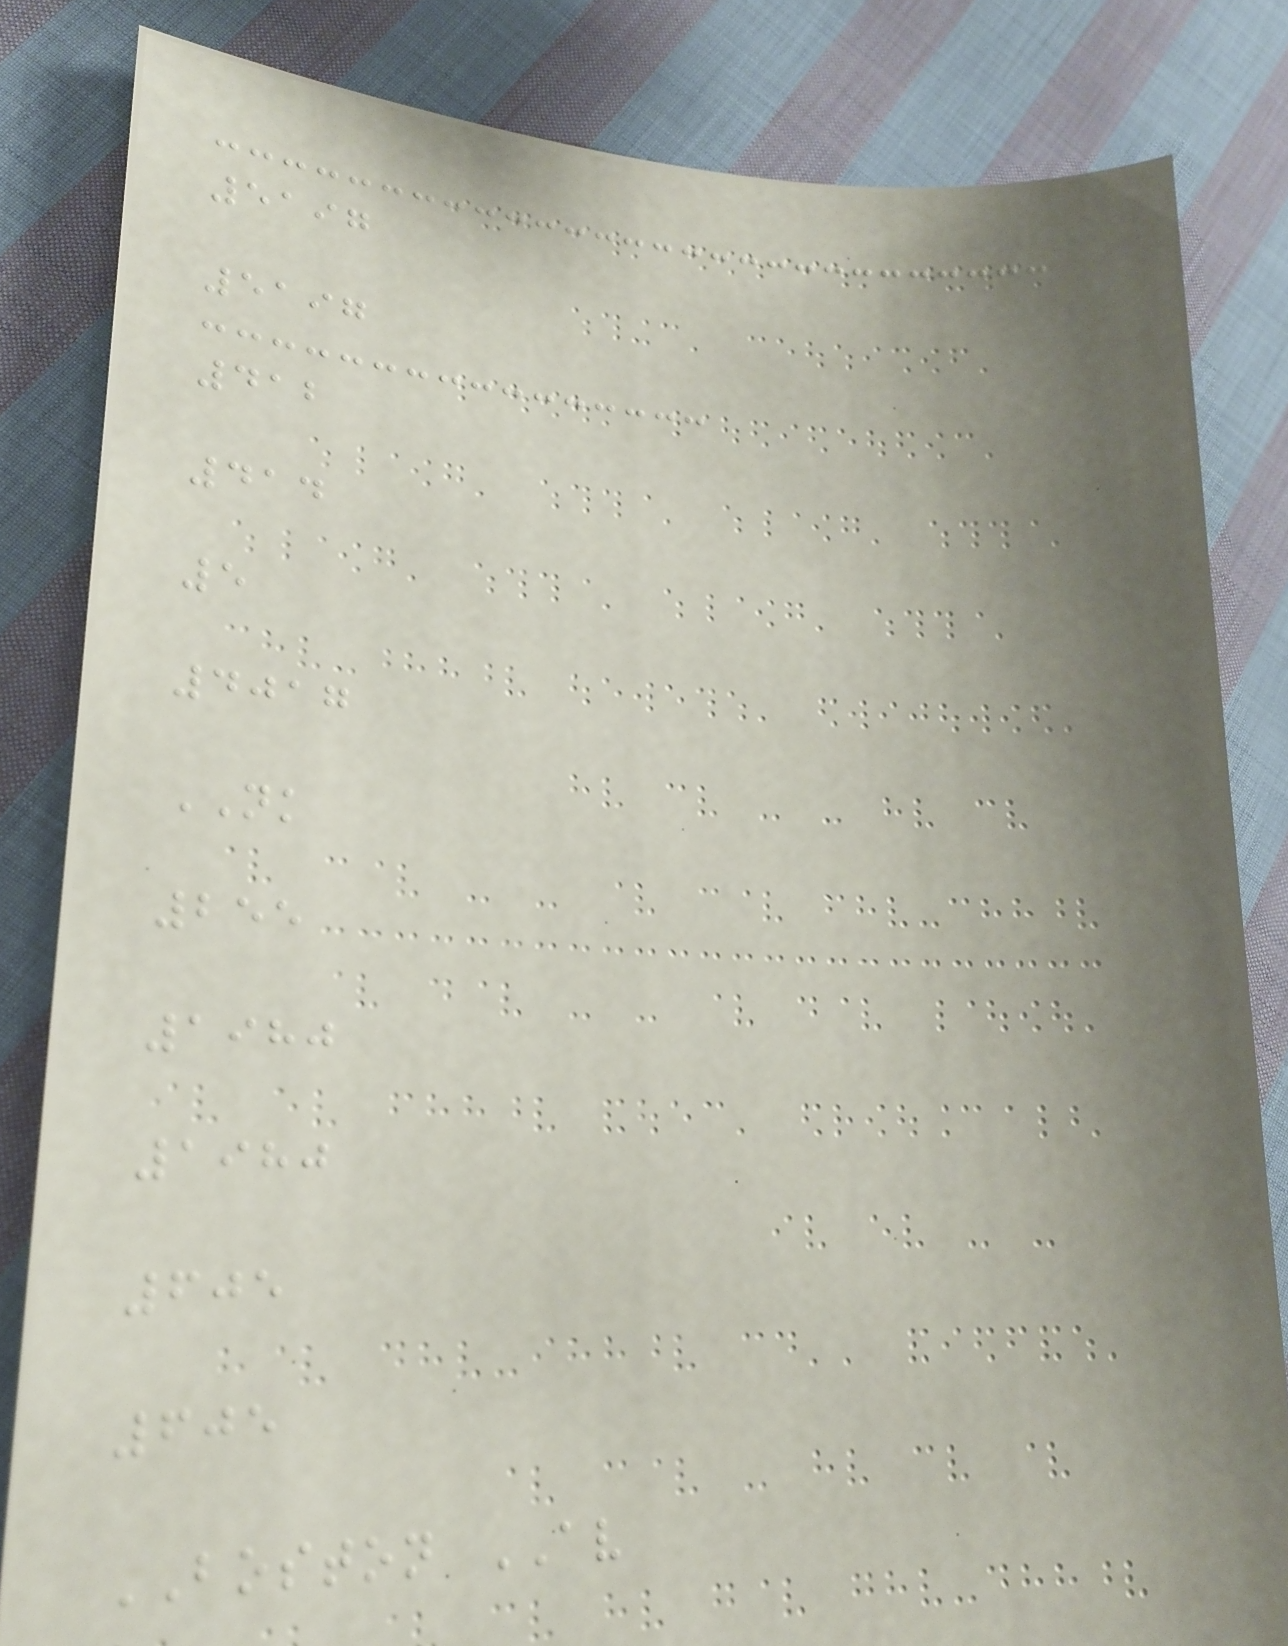5197
5197
412
414
5
4017
NK
255
1980
1980
605
605
BOSTON AV
